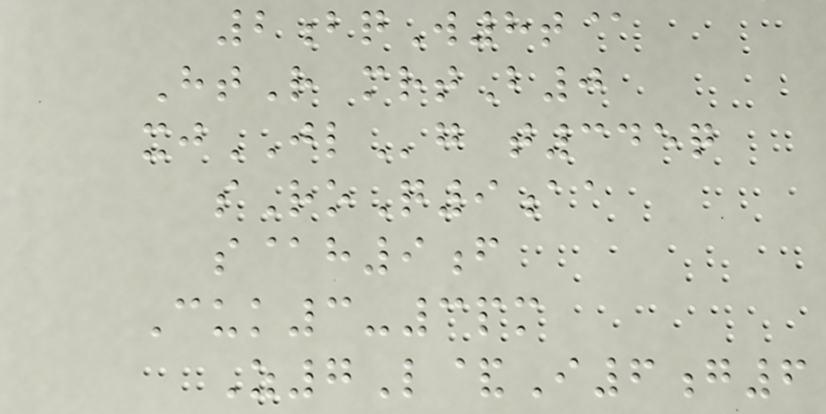2bqW8t@
HtR mrtB0
xjJLg t345q
sRoQ9aa
s@h9f
Cuk3-3pm
Z7L&I6g6
